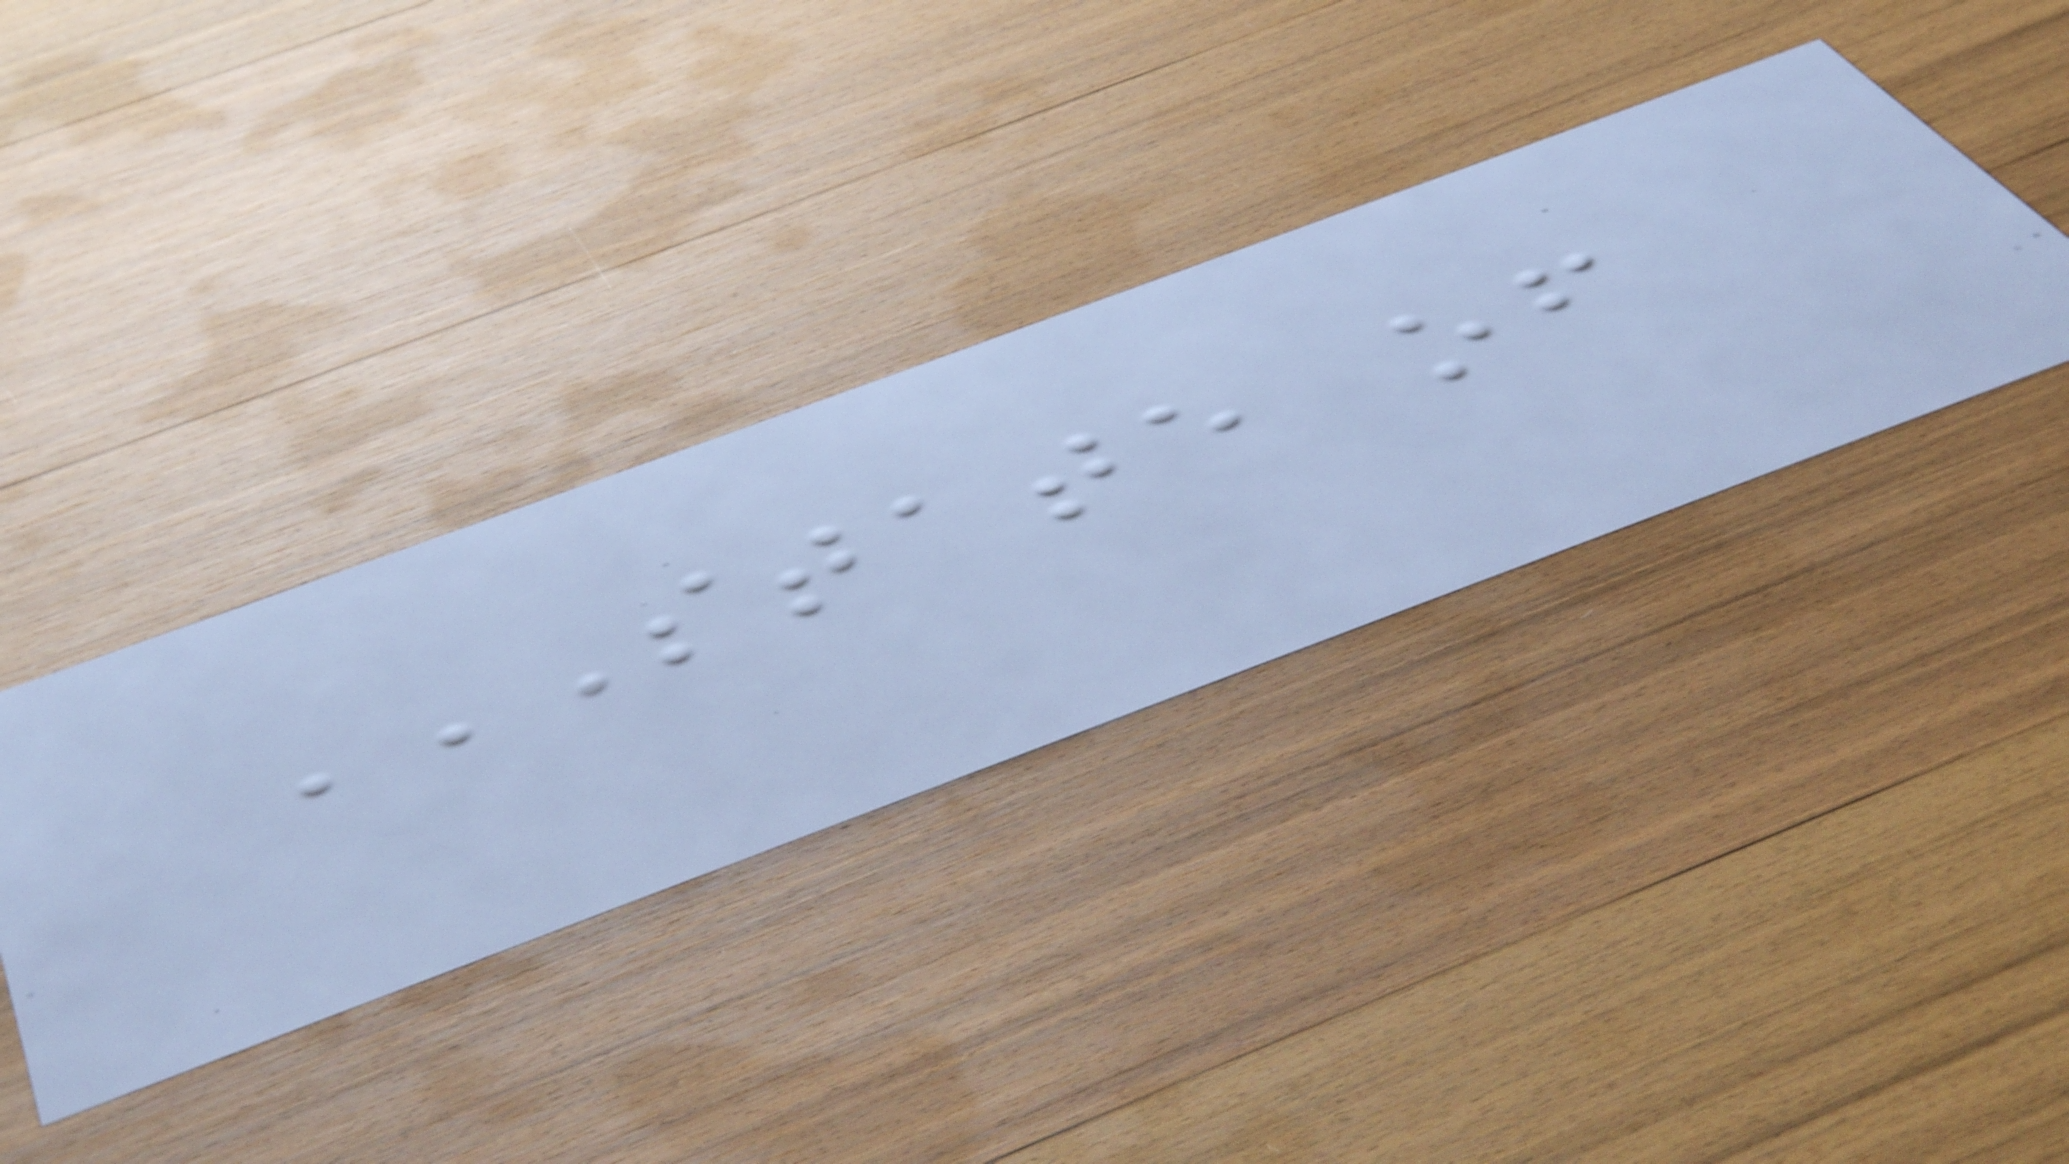STATE OF
